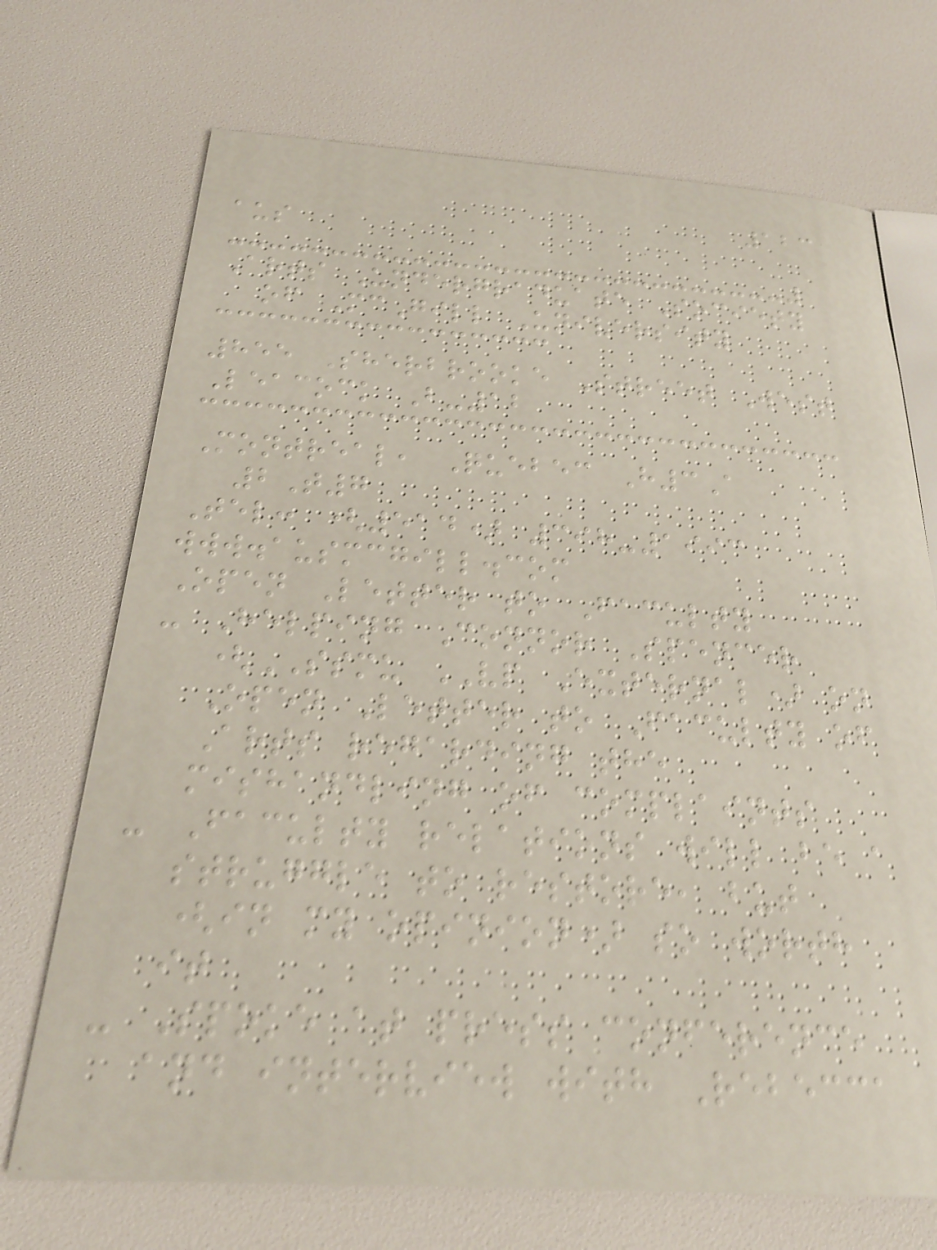123
aus
Arts Undergraduate Society
of McGill University
855 Sherbrooke Street West
Leacock B-12
Montreal, Quebec H3A
2T7
Tel: (514) 398-1993
www.ausmcgill.com
Open Letter to Faculty
- Helping Connor Spencer
(SSMU VP External) on
Open Letter to Faculty of
Arts regarding the
mishandling of complaints
- Faculty relations will be a
struggle to restore, but
(in my opinion) so worth
it
- Spoke at press conference
and interview with Rebecca
